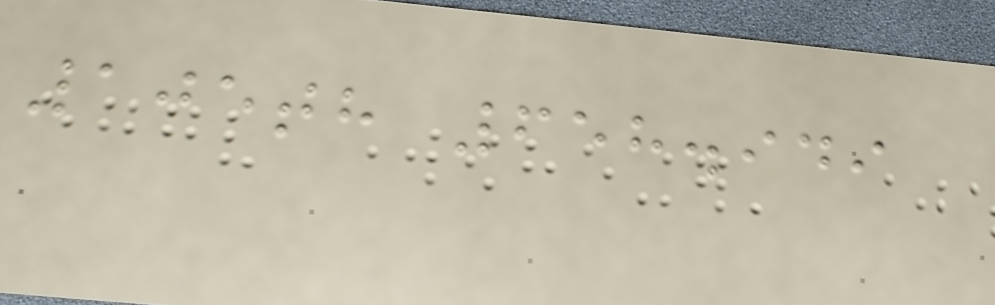105th 658.949
